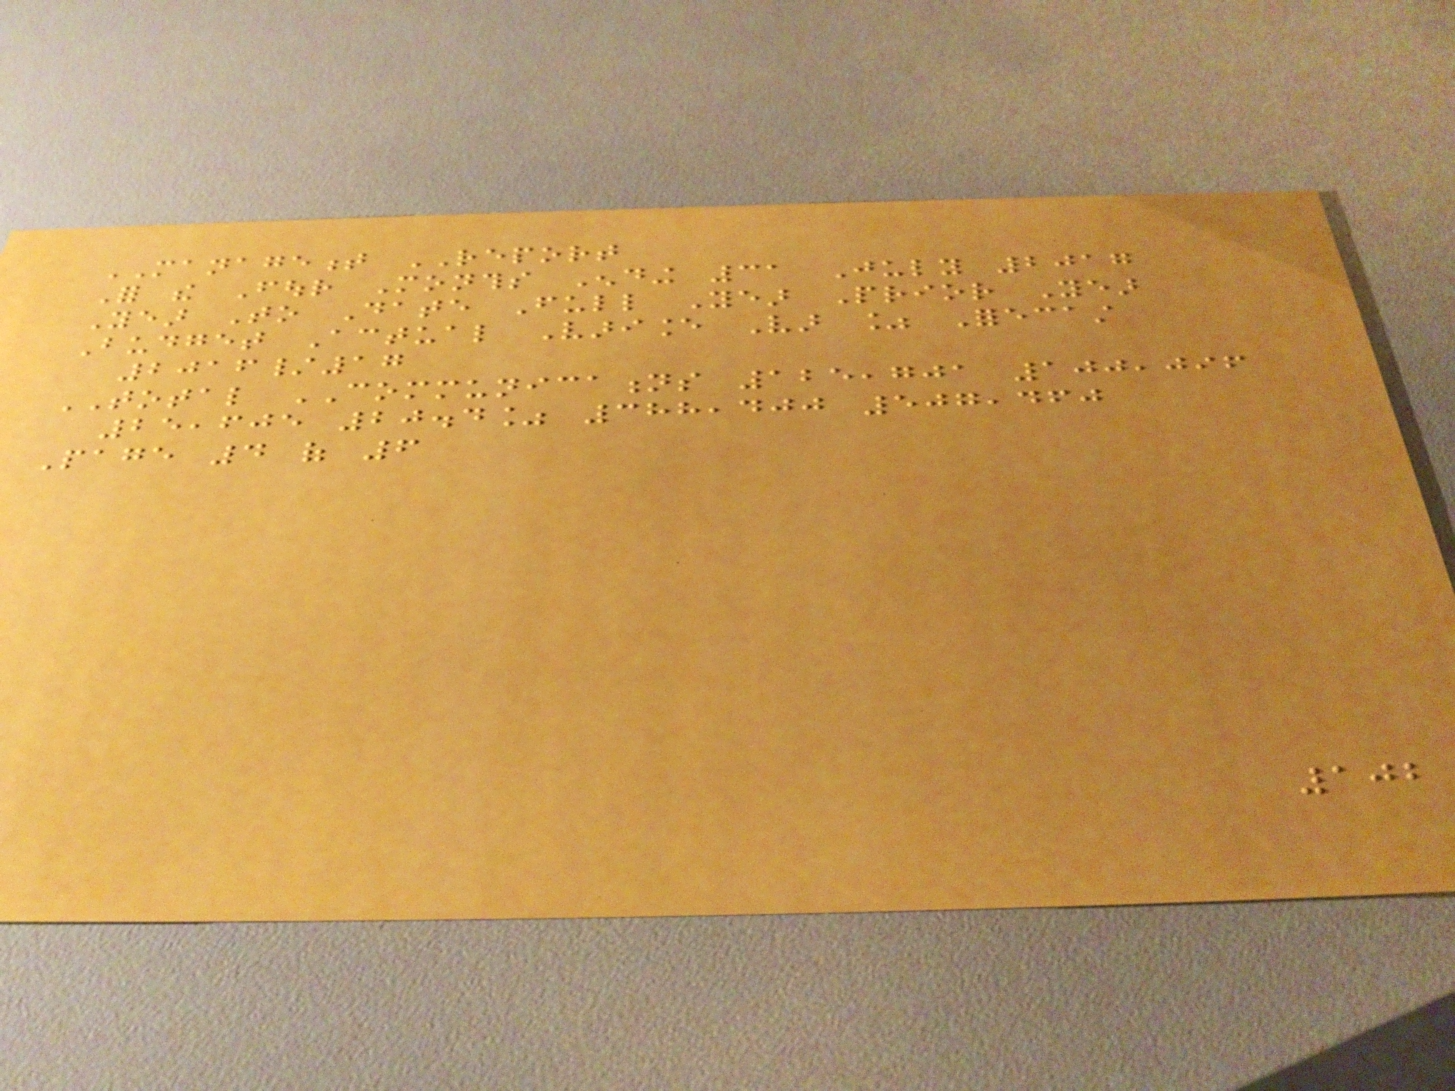MANAGEMENT REPORT
For the Four Months Ending 31 July 2017
Year To Date Full Year Prior Year
Budget Actual Variance Var % Forecast
2016/17
TOTAL COMMUNICATIONS 125,701 100,096
25,605 20.4% 388,400 507,460
Page 4 of 6
102
